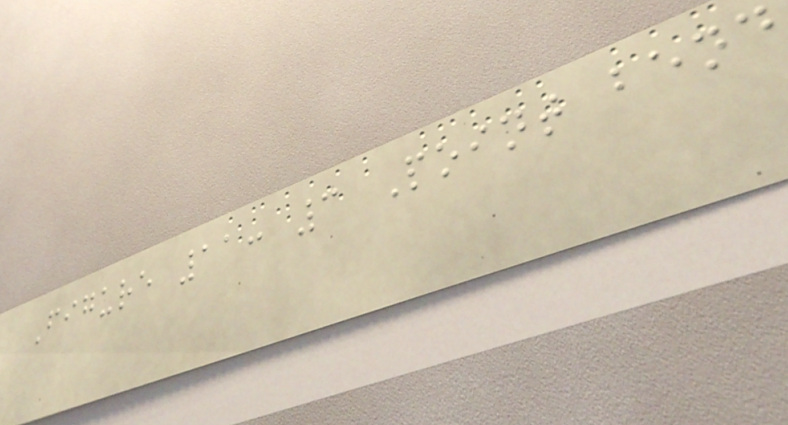Figure 11: 3 Point bend
